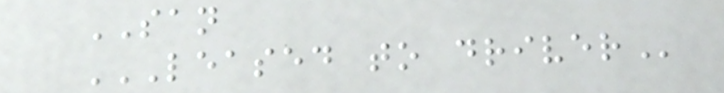SAN
LEASED TO DRIVER
